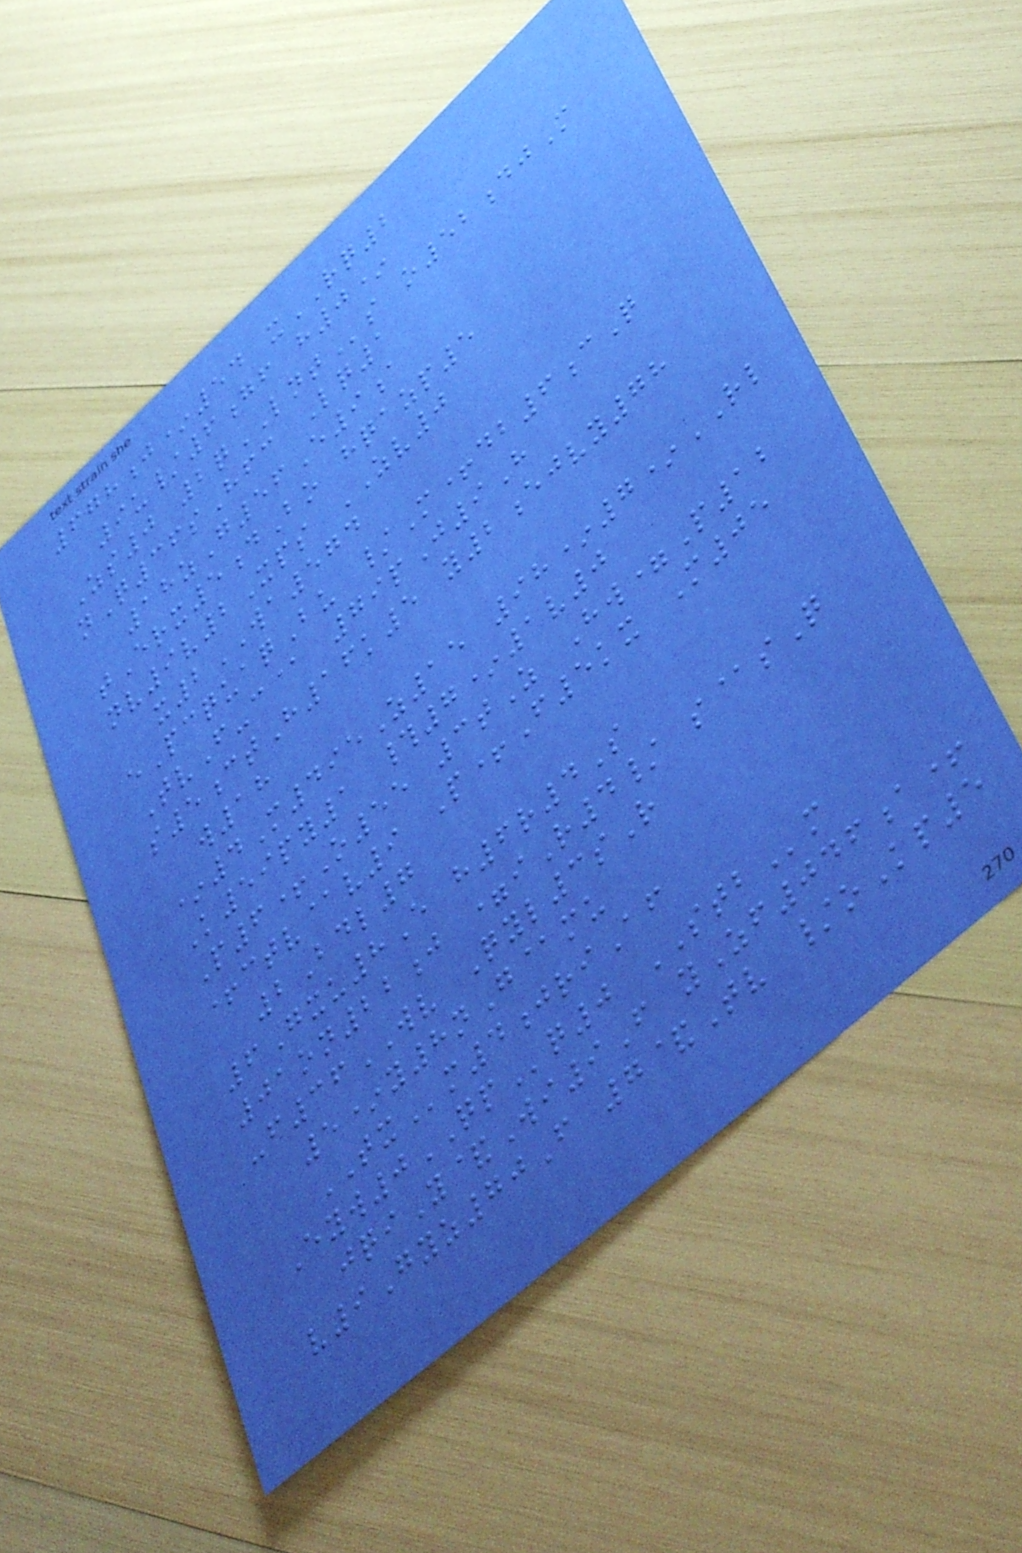678j*54 xRQ2
9u/6gf h0*
Zs0 2qLNTs o52djM
nQ36sHfc Lq1
18zG56E9a
tErx5dBo hqazp5
nv9v2Xps ZV0
x2WA574
ePcquaqBu /M+db6cQ
TvF-c@ 79pJ9H
s5ctH16k5 y2ejvy78
w18
*4M495Z15 98*7*RL
K59py1 #7*1v0
P6+O55 3tZ Hw=P12
+ctv@v9 P+F5kx M05
2Bdl7
6Gxu8E h6r4S
01on22j =iR4/ s@sQ
-f36WV Qyl3sR
5*y8nG@mu
TXm4jriAf
Eyw0QPq0 STBm
jqiY&Wi9F yZf046a+
v9Gyz70F 7&Tv /oKp5
